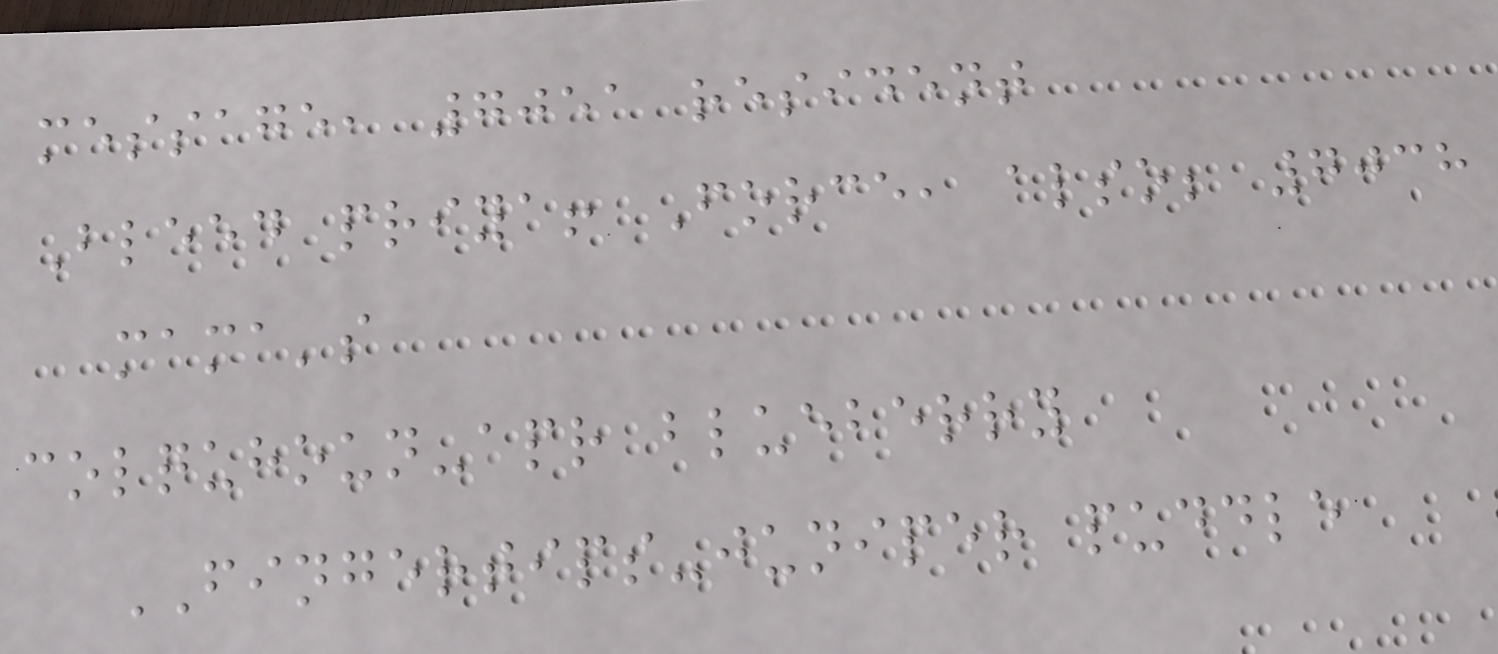message, 7051 resident
Bleed priya! Force, also; 7038
mama's
colquhoun-apr blueberry
FINGERTIPS-juniper puddle
